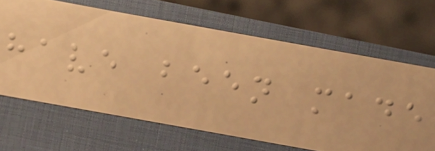have been made
